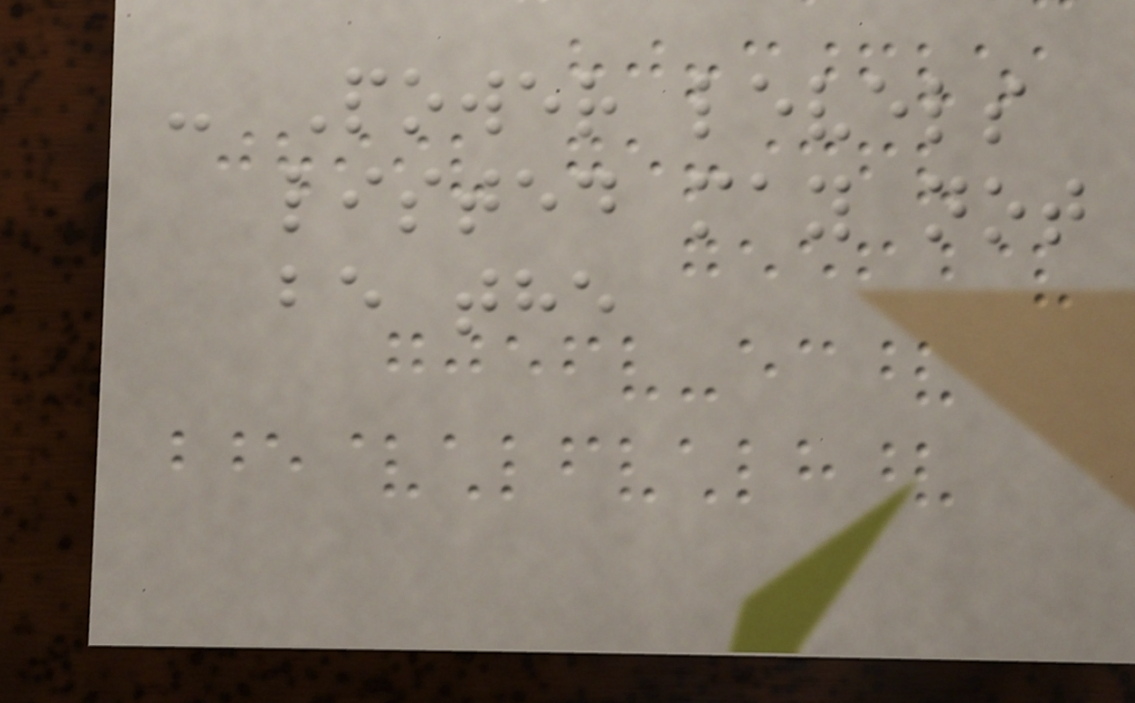- Power levels
listed may not
be the
